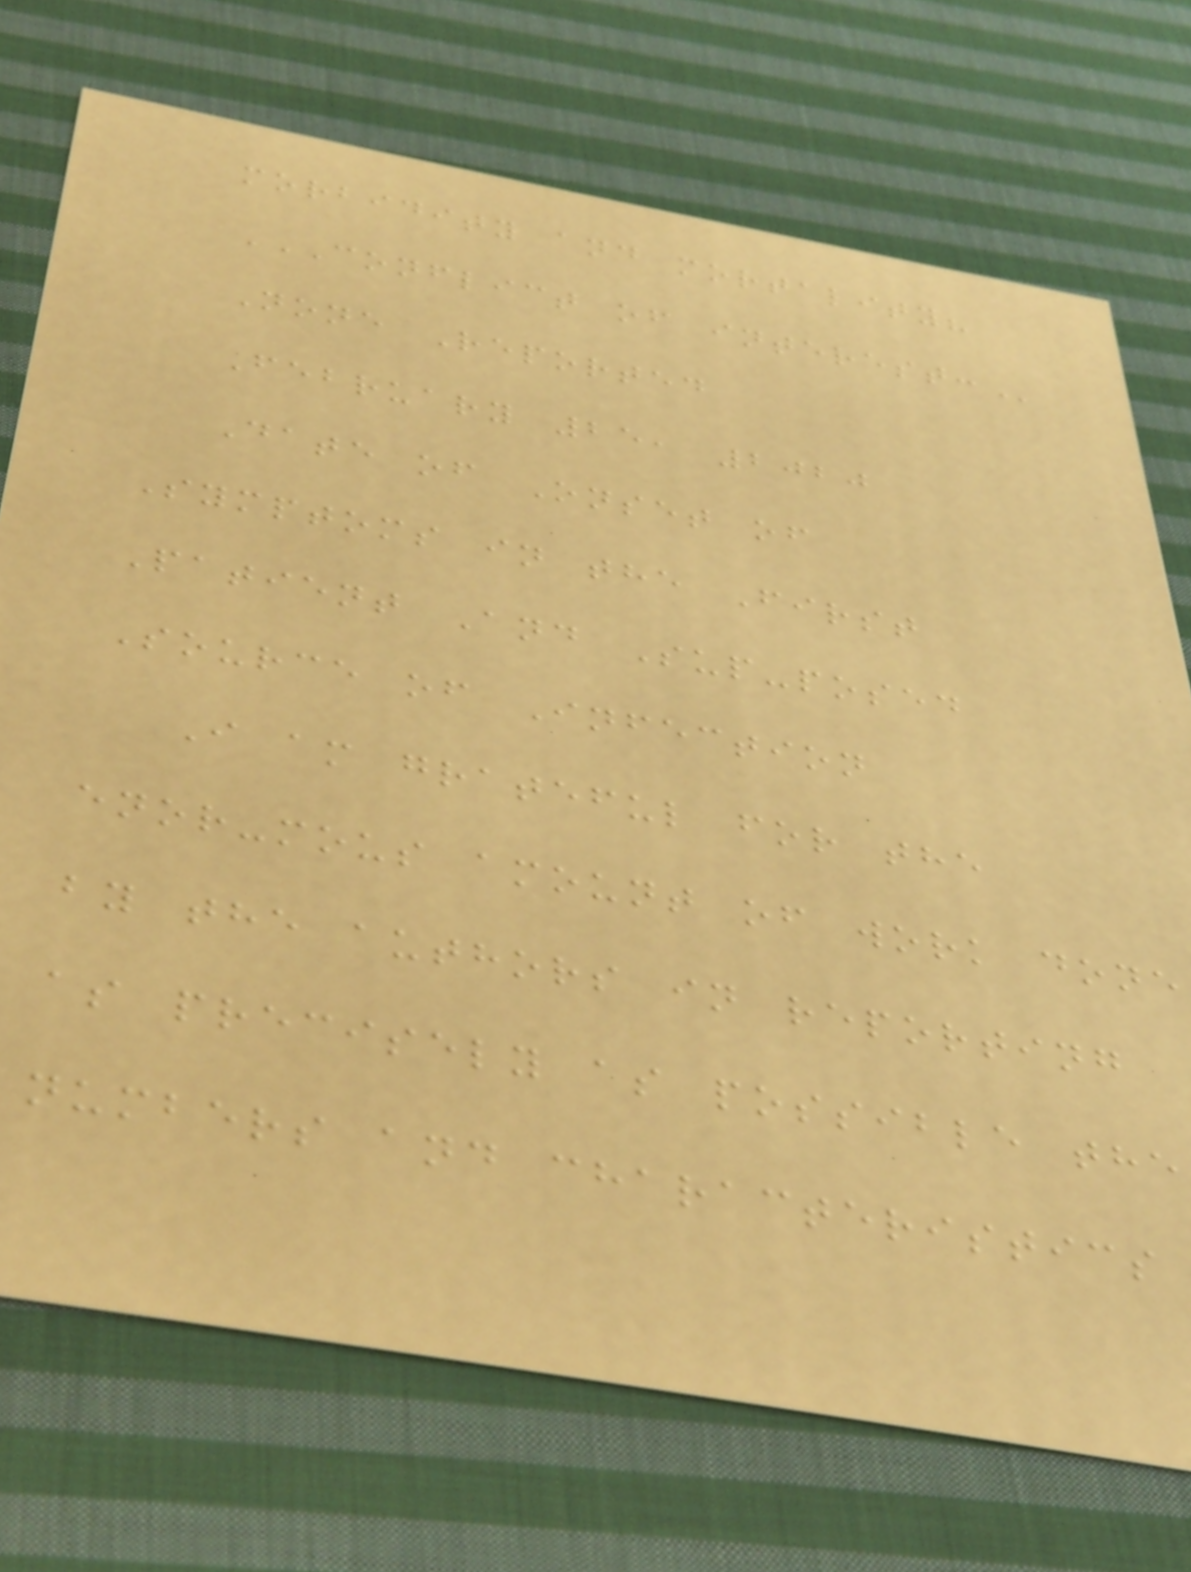morbidity and mortality?
CONFLICT OF INTEREST:
None Reported
February 25, 2020
Date of Onset of
Symptoms in the First
Patient And Sup-posed
Source of Infection
I am grateful for the
enor-mous amount of work done
by the authors in reporting
as precisely as possible the
numbers and characteristics
